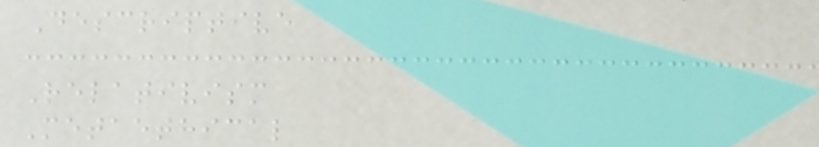Descriptive
Relativism
Metaethical
